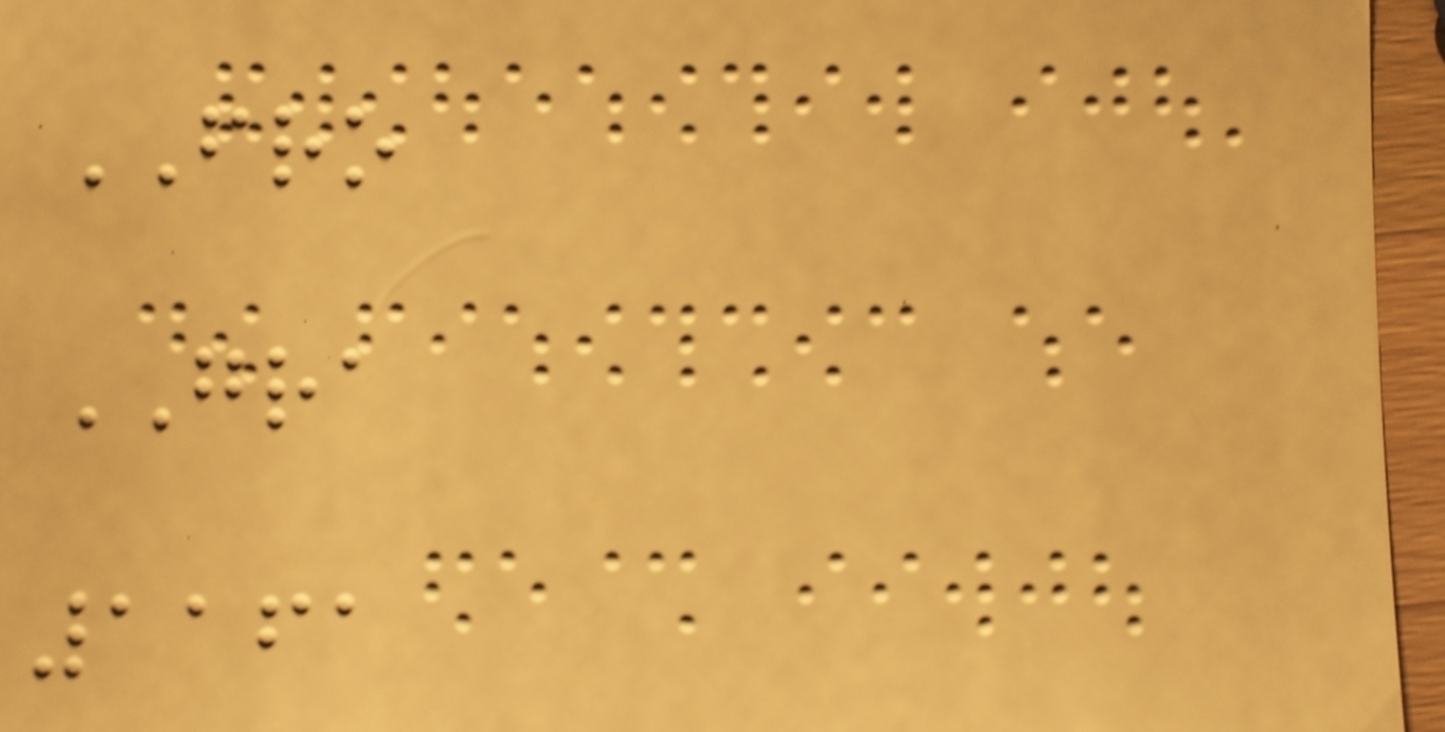FRO
GRA
1161
